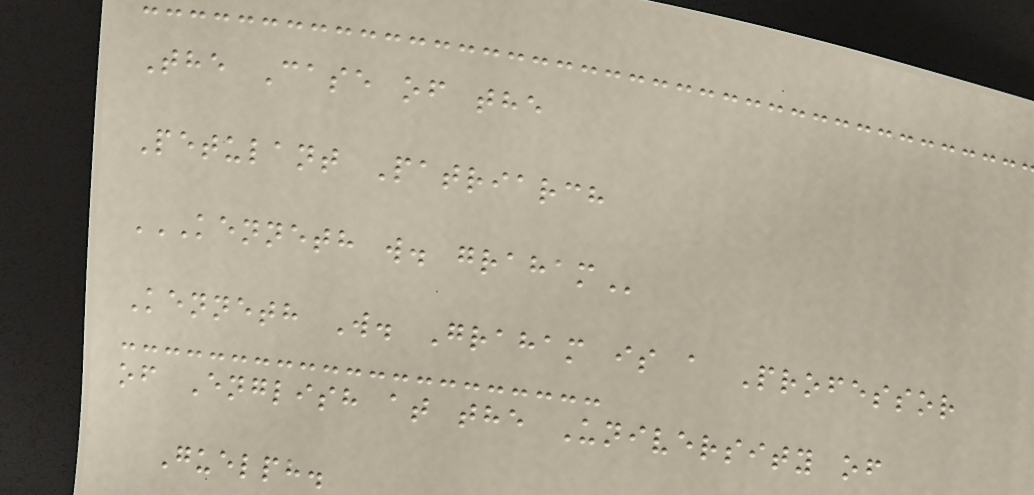The Case of the
Petulant Patriarch
KENNETH W. GRAHAM
Kenneth W. Graham is a Professor
of English at the University of
Guelph.
